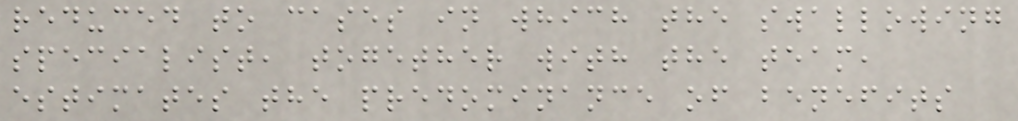reduced to cases in which the swallowing
specialist, together with the team,
estimates the predominance of benefits
